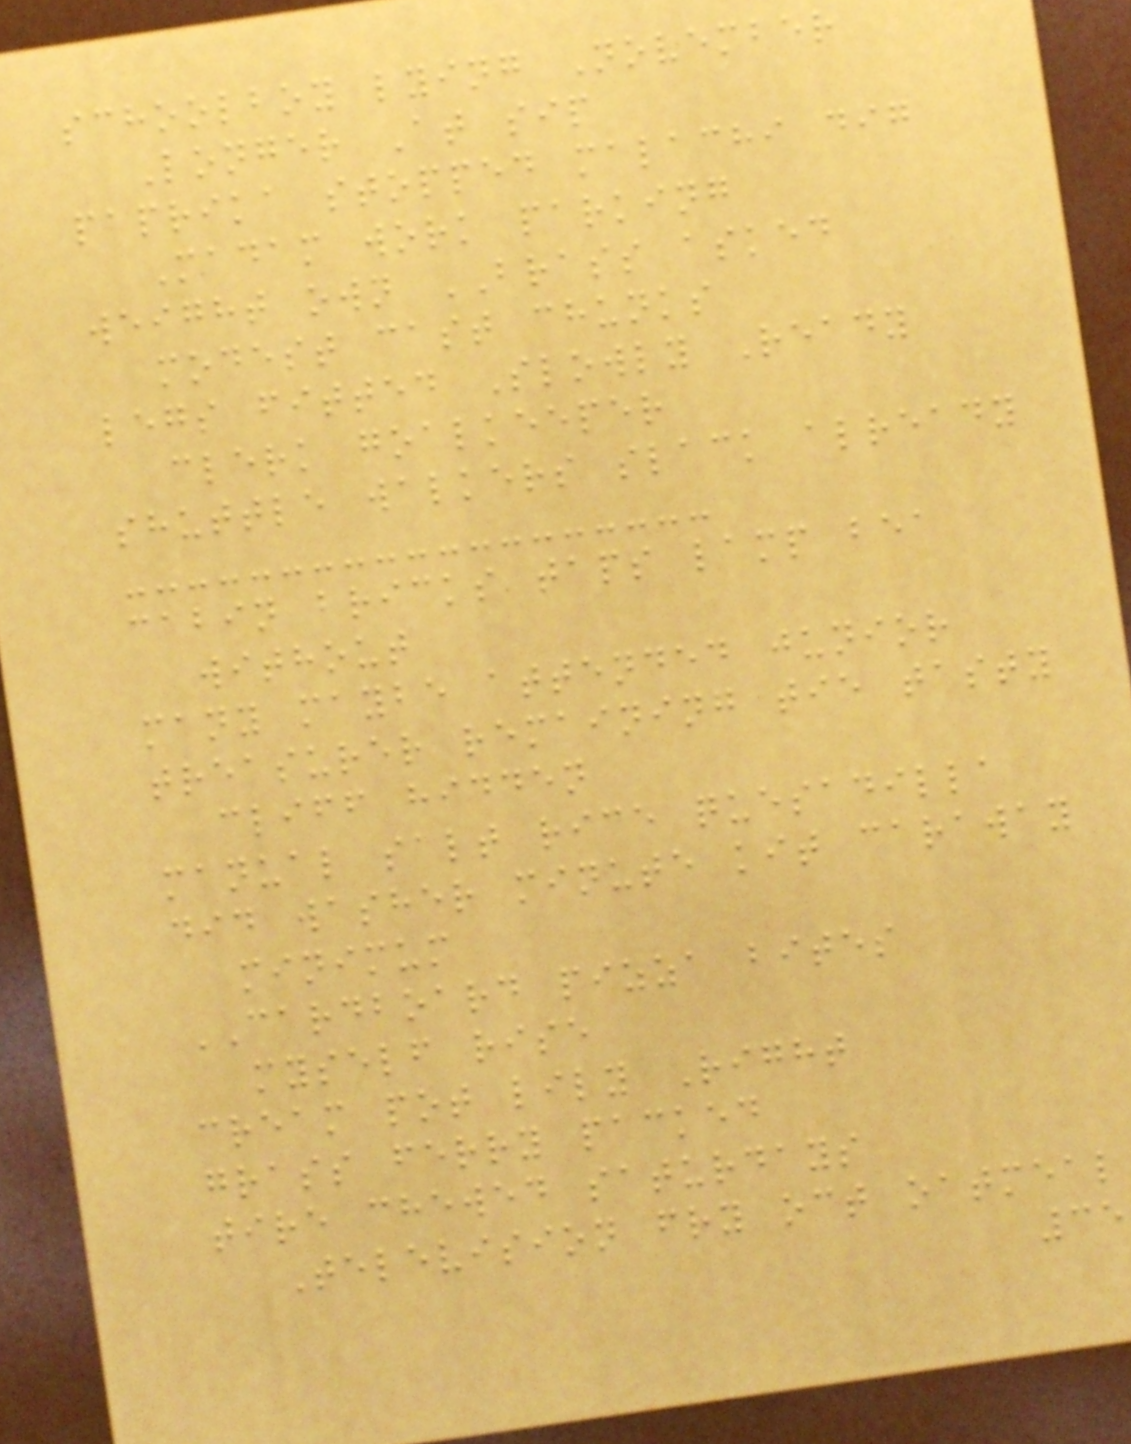schoolboy lying November
Longer At sip
paprika stopped malachi dig
Madam work parking
weight own BRASS asked
modest cast chunks
legs fitted Slowly Ready
clerk goalkeeper
shuttle walkers slack already
cabin bricks taps lamp bea
without
many maybe attended junior
treasurer remaining tie tasty
cliff hidden
manual salt rice quesadilla
did washer minute kit caraway
minimum
CARDBOARD pizza bites
myself rise
cream pot lily Right
grass ferry packed
tire chewed saturdays
Television fry oct oatmeal
35
